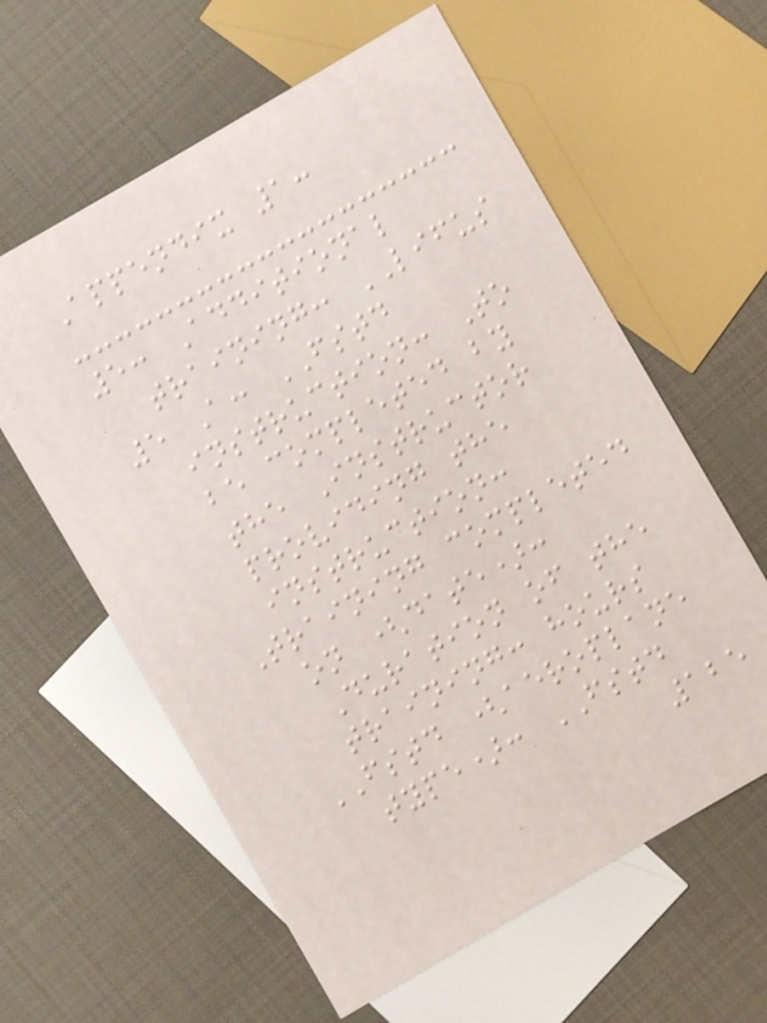Appendix 1:
5: Additional
training: LIFUS
5 A: FSTD
instruction: To
be completed by
the Instructor
providing the
instruction:
Training completed
on (date):
Duration of the
training: hours
FSTD (aeroplane
type): FSTD
125
